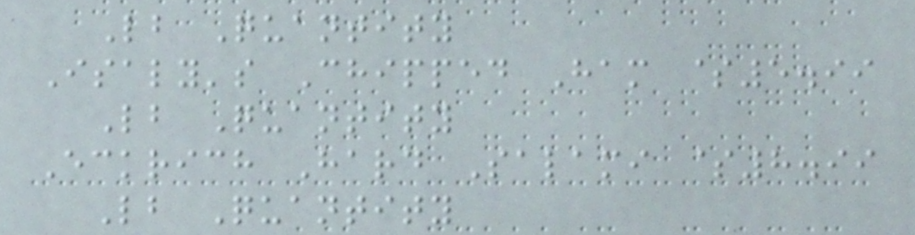Lb Quantity
Isaly's Chipped Ham $5.99
Lb Quantity
Eckrich Hard Salami $8.99
Lb Quantity
